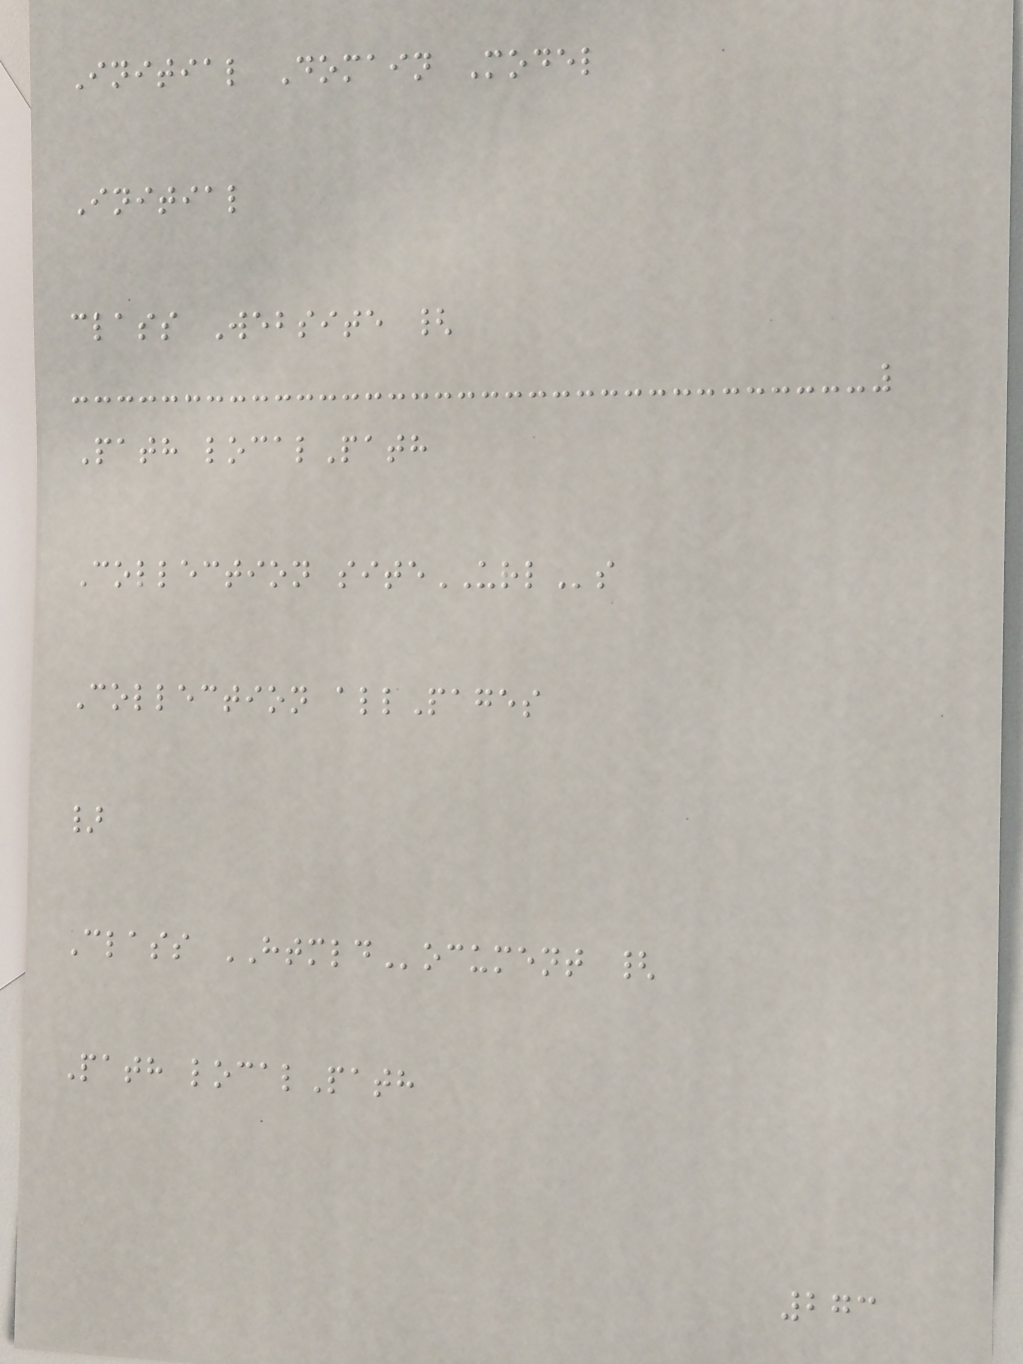Initial Domain Model
Initial
class Website {
Path localPath
Collection siteURLs
Collection allPages
}
Class HTMLDocument {
Path localPath
273
